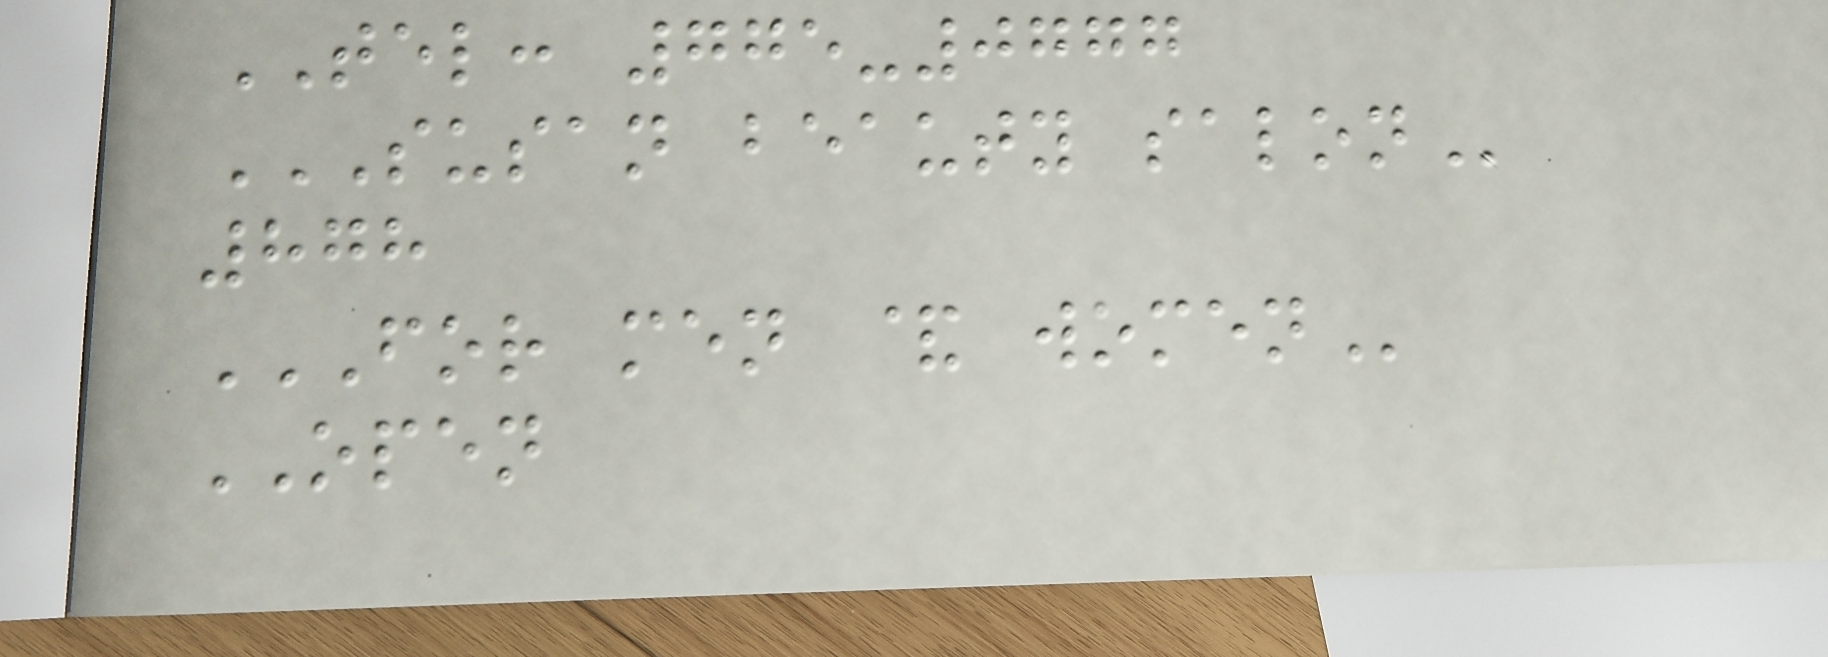TEL: 775-0777
SUSAN BEAUTY SALON
878
FOR MEN & WOMEN
OPEN
